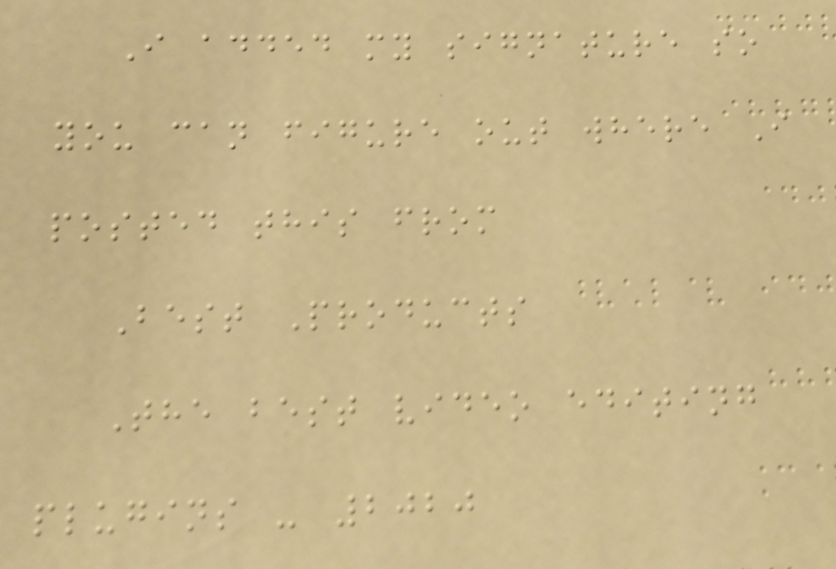I added my signature so
you can figure out where I
posted this from
Best Products
The best video editing
plugins - 2020
